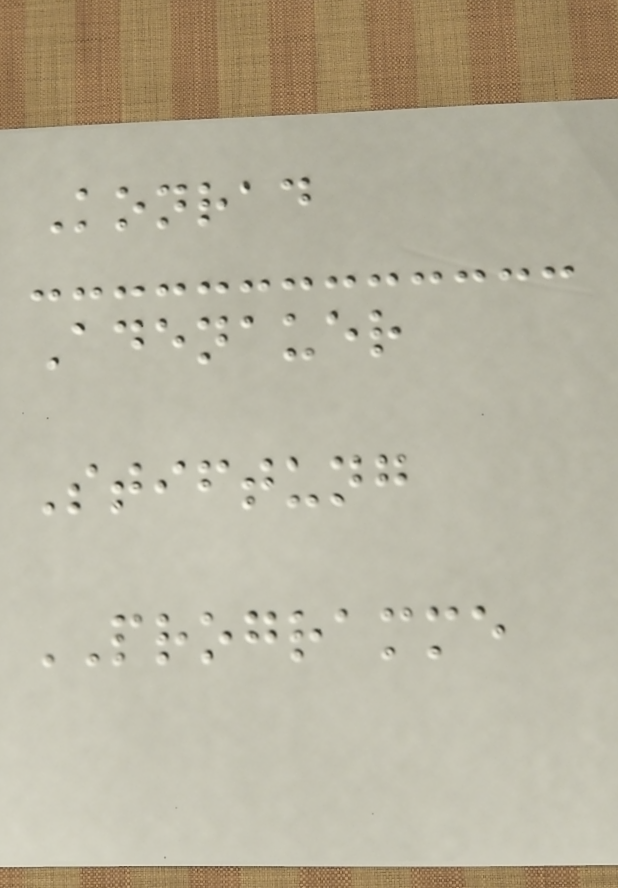Konrad
Adenauer
Stiftung
PROGRAMME
